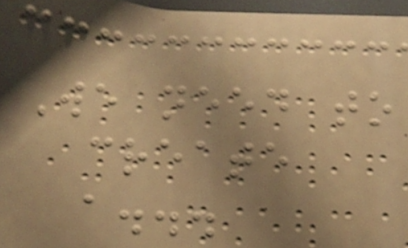We need to
create
a...
